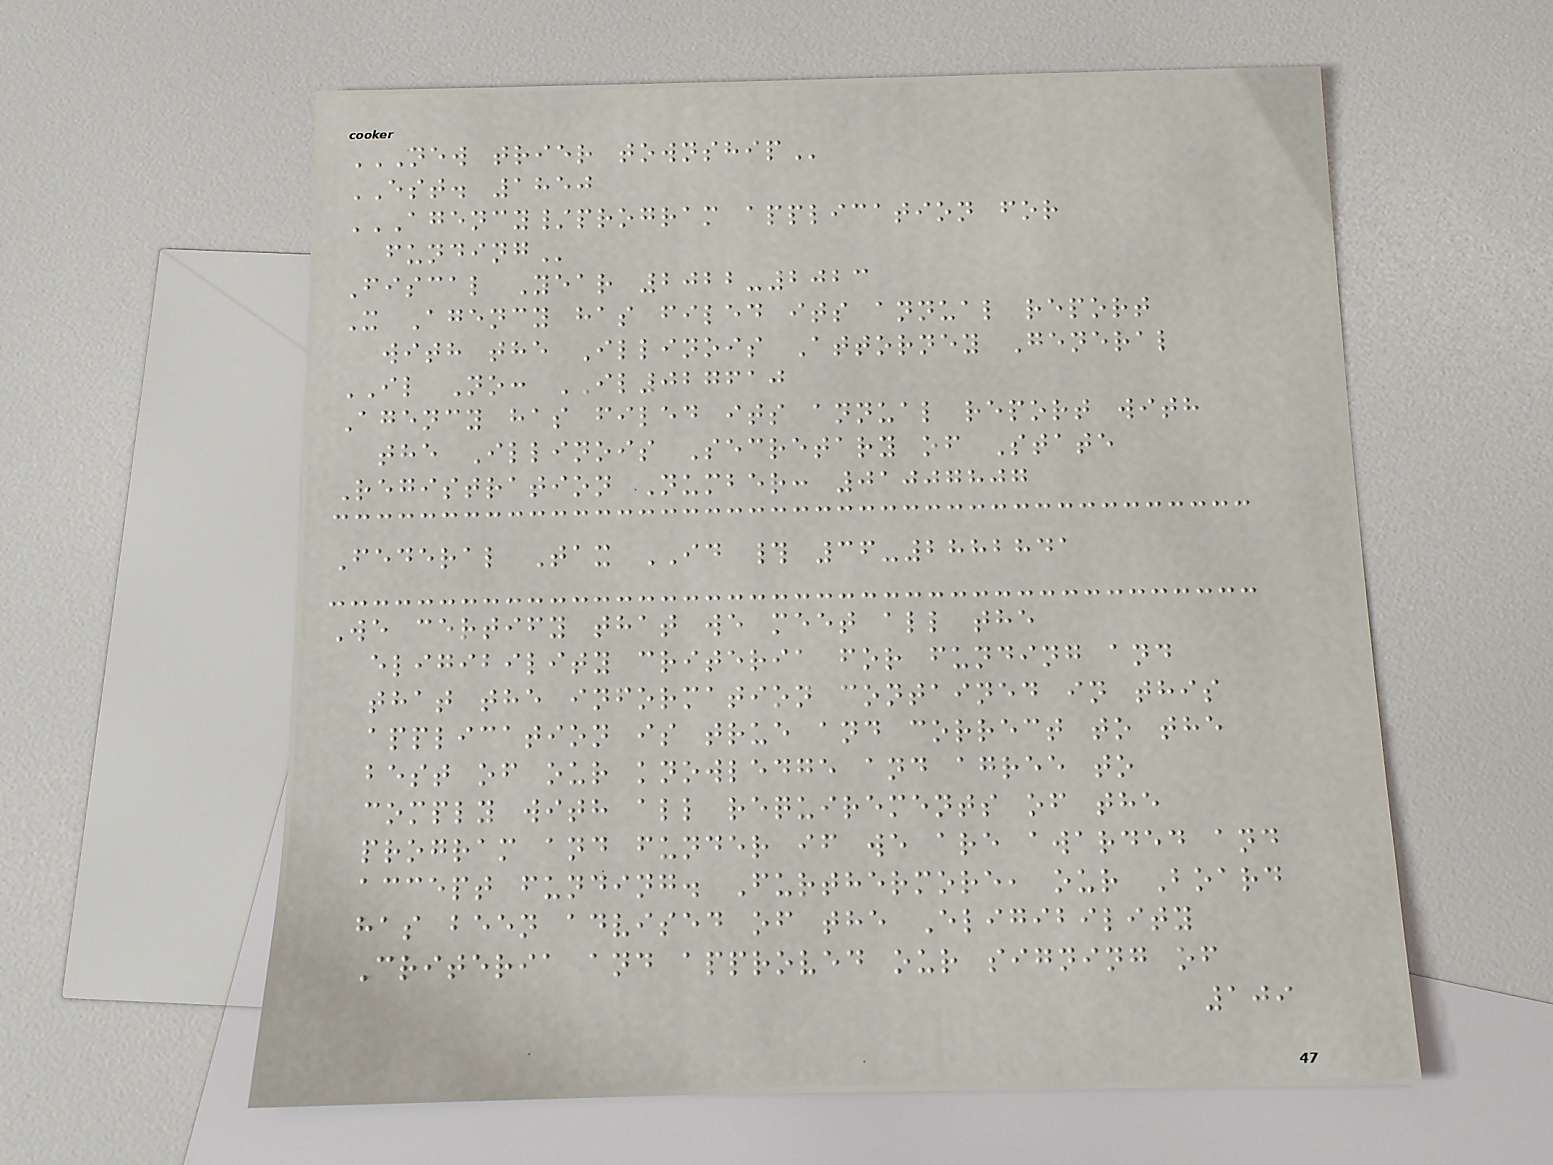NEW TRIER TOWNSHIP
EST. 1850
AGENCY/PROGRAM APPLICATION FOR
FUNDING
Fiscal Year 2022-2023
X Agency has filed its annual report
with the Illinois Attorney General
IL No: IL027610
Agency has filed its annual report with
the Illinois Secretary of State
Registration Number: 01007807
Federal Tax ID # 36-2882841
We certify that we meet all the
eligibility criteria for funding and
that the information contained in this
application is true and correct to the
best of our knowledge and agree to
comply with all requirements of the
program and funder if we are awarded and
accept funding. Furthermore, our Board
has been advised of the Eligibility
Criteria and approved our signing of
109
